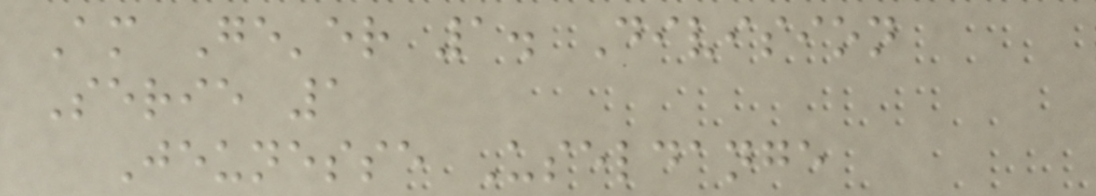Am Ge'er 1. Division
Serie 1
Jeunesse Useldange
